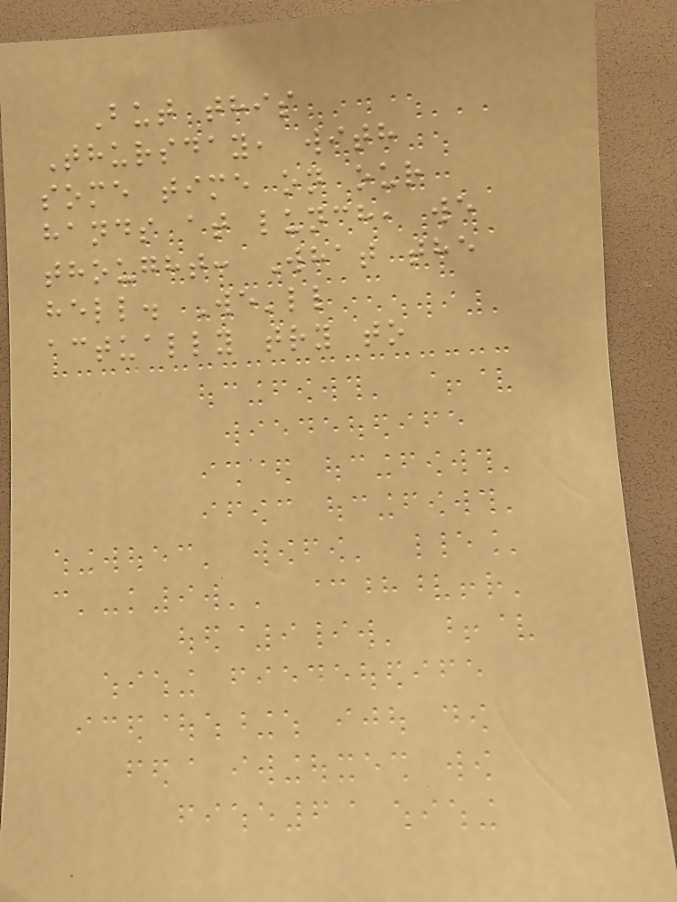But this
Thursday, with
some time on our
hands at lunch, we
thought: What the
hell. We'll
actually try to
